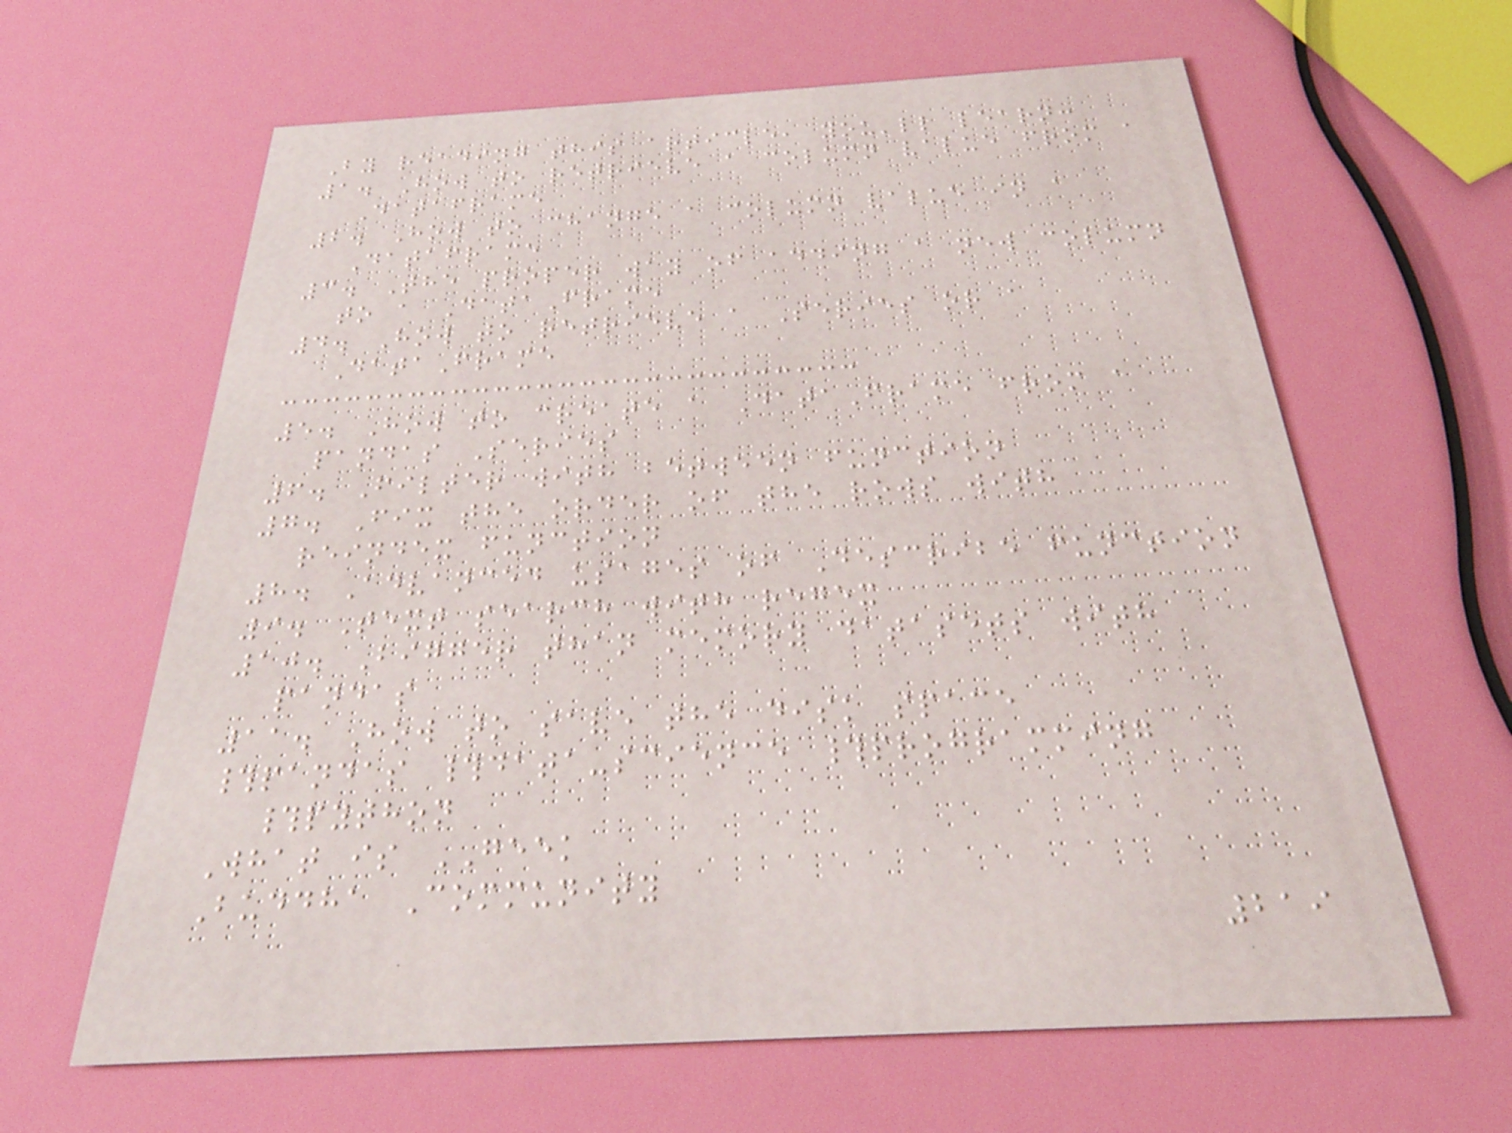By reading this article, you'll learn:
1. How to retrieve a column value from a
Dataframe
2. How to change a column value in a
Dataframe
3. The proper way of adding a new column
to a DataFrame
4. How to retrieve a Series or a
DataFrame
5. How to create a DataFrame from a
pandas Series
6. Filter with between function
7. Fix the order of the rows with
reindex function
8. Advanced usages of Describe function
9. Text search with regex
10. Bigger than memory datasets with
pandas
11. How to save the disk space
#pandas #data-science #programming
#python
What is GEEK
Buddha Community
219
